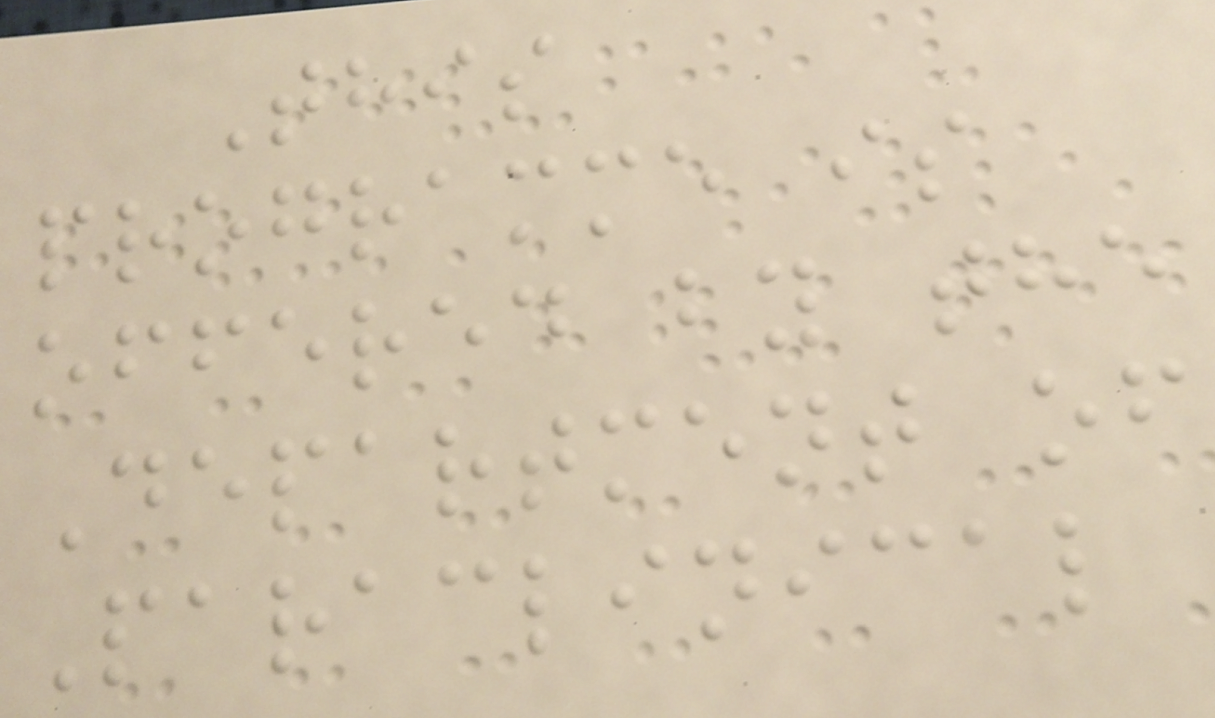This
programme is
offered by the
Department of
Paraclinical
